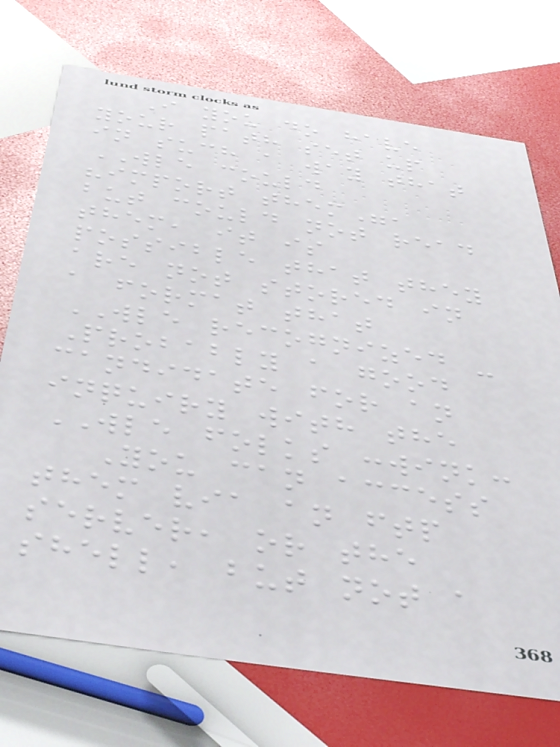I you do have
your path set up
in such a way that
WLE could
"import them",
but could not read
them, it is
possible that they
are not stored in
a format that
WLE recognized -
Probably a good
candidate for an
inquiry with the
WLE folks :wink:
You can access
them via an ftp
server, or the
shell, but not a
